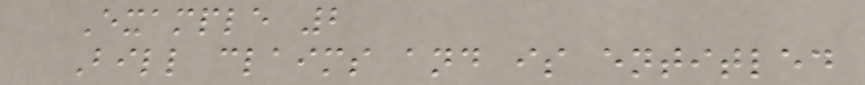Example 2
Bill claims and is entitled
